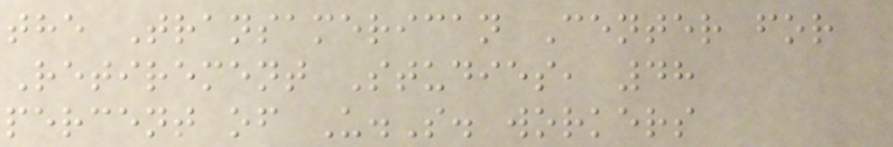the Transamerican Center for
Retirement Studies, 48
percent of U.S. workers
